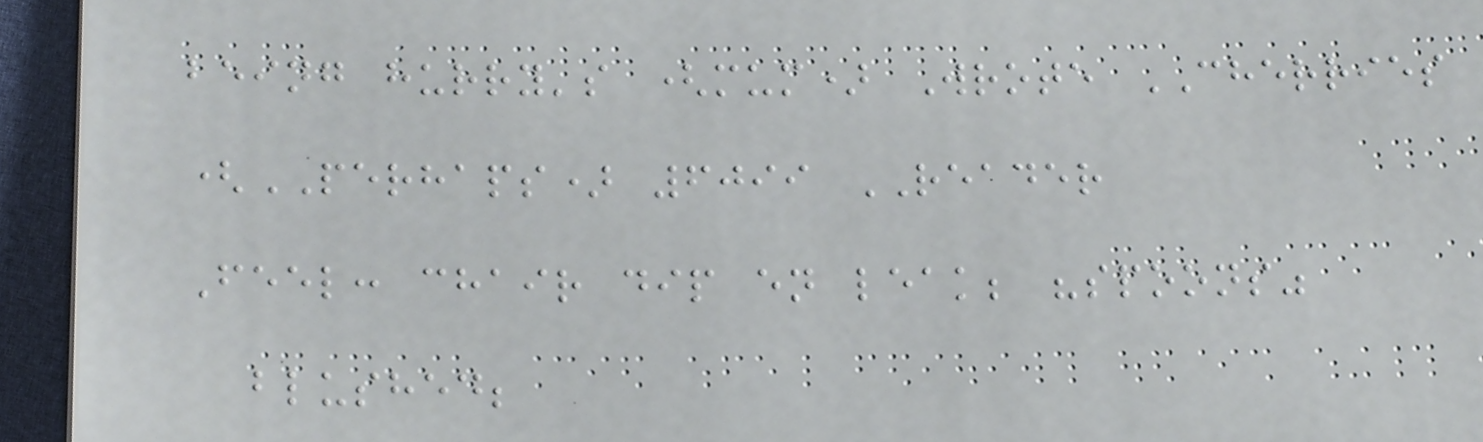being hurry's (mum) Wrote CHERRIES
(PERHAPS) 6099 READER
Feel: chair dip en leak; "spoons"
blushed;
